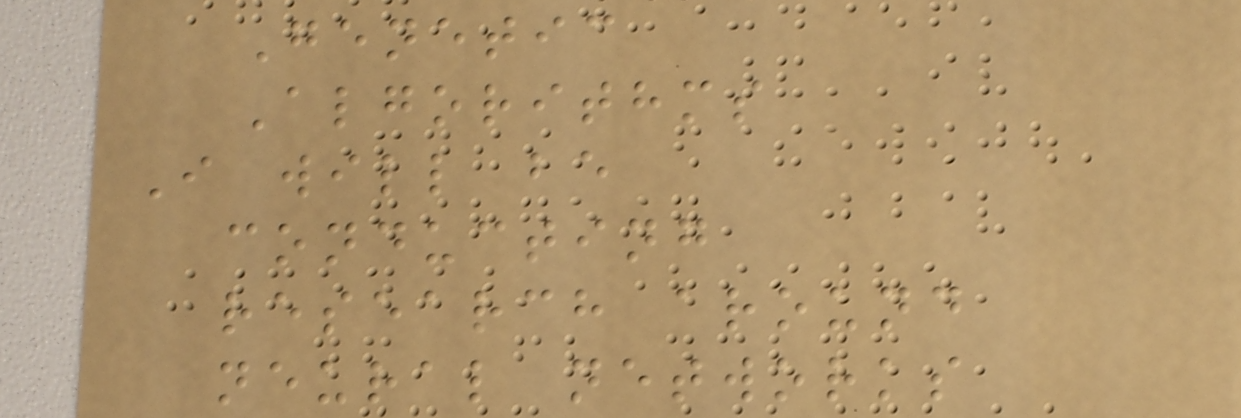Genetic
Algorithms
I will be
conducting
research around
neural networks
